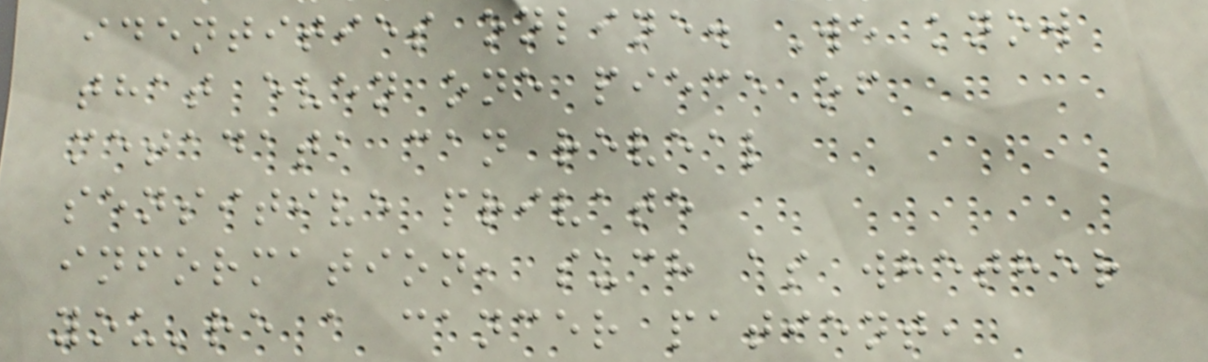identities online. We know
that even one piece of
metadata can reveal
sensitive private
information, such as whether
you're a cancer patient,
